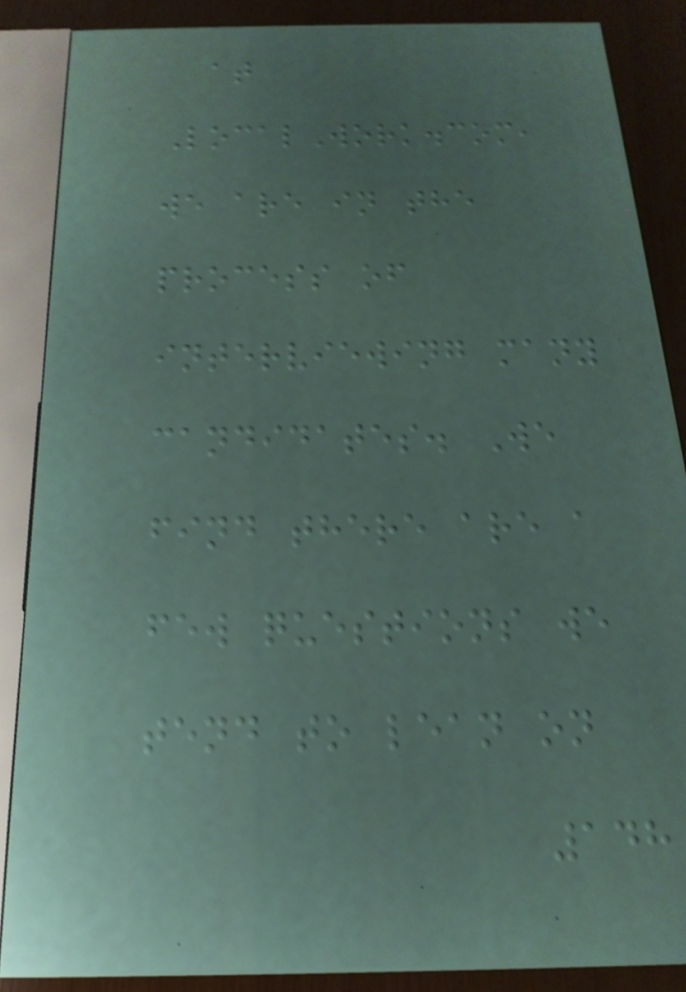at
LocalWork.com,
we are in the
process of
interviewing many
candidates. We
find there are a
few questions we
tend to lean on
148
